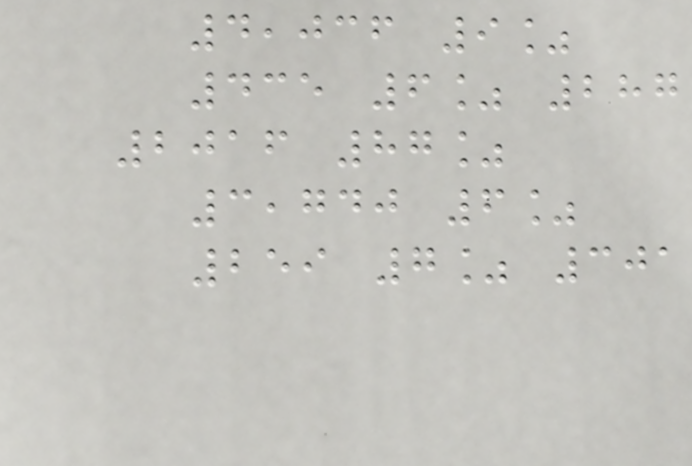4,036 9%
435 6% 287
2016 87%
3,740 6%
259 7% 301
